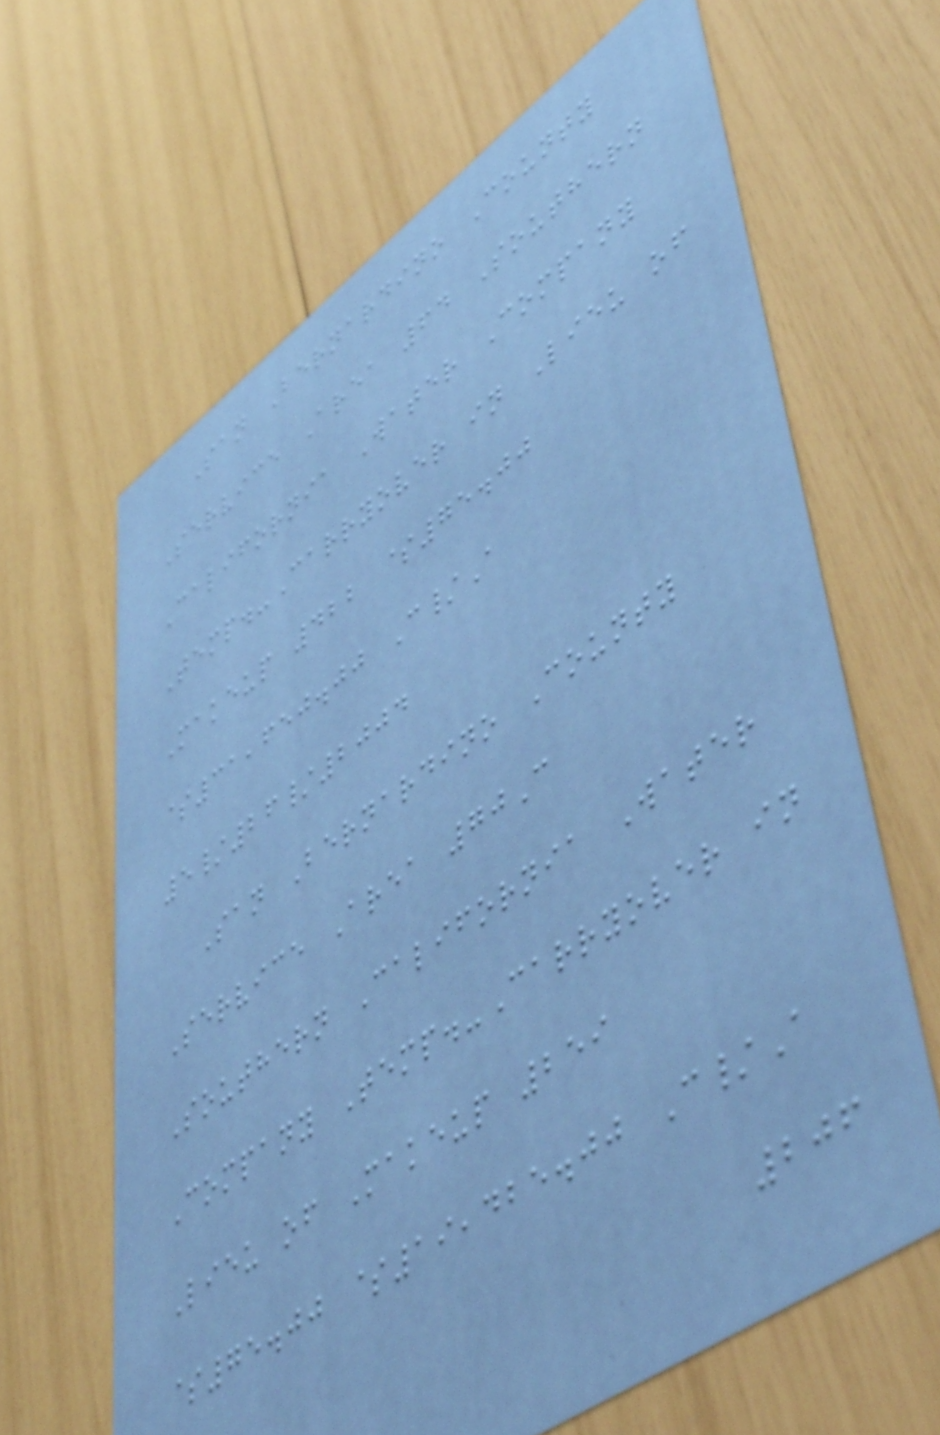San Bernardino County
Service Area 64 Southern
California Water Company
Temp.-Carryover in Lieu of
Makeup 422 $75.00
$31,650.00 C/A
5/26/2004
San Bernardino County
Service Area 70C
Southern California Water
Company Temp.-Carryover in
Lieu of Makeup 259
$75.00 $19,425.00 C/A
206
